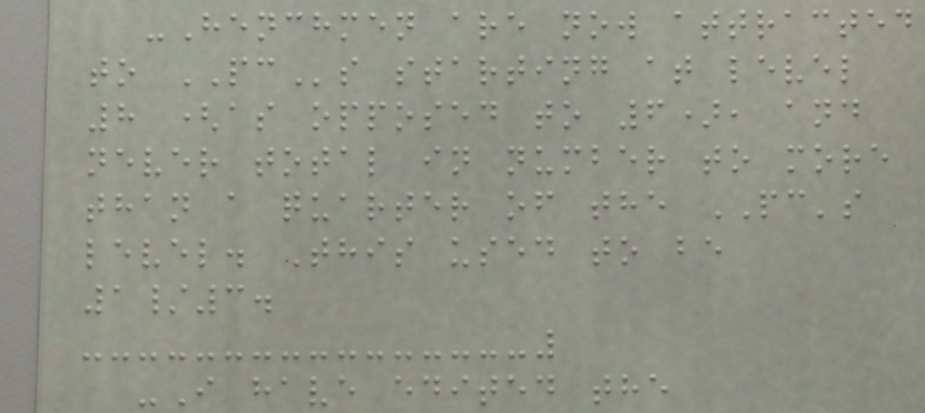-Henchmen are now attracted
to PCs starting at level
8 (as opposed to 6), and
never total in number to more
than a quarter of the PC's
level. This used to be
1/3.
-I have edited the
